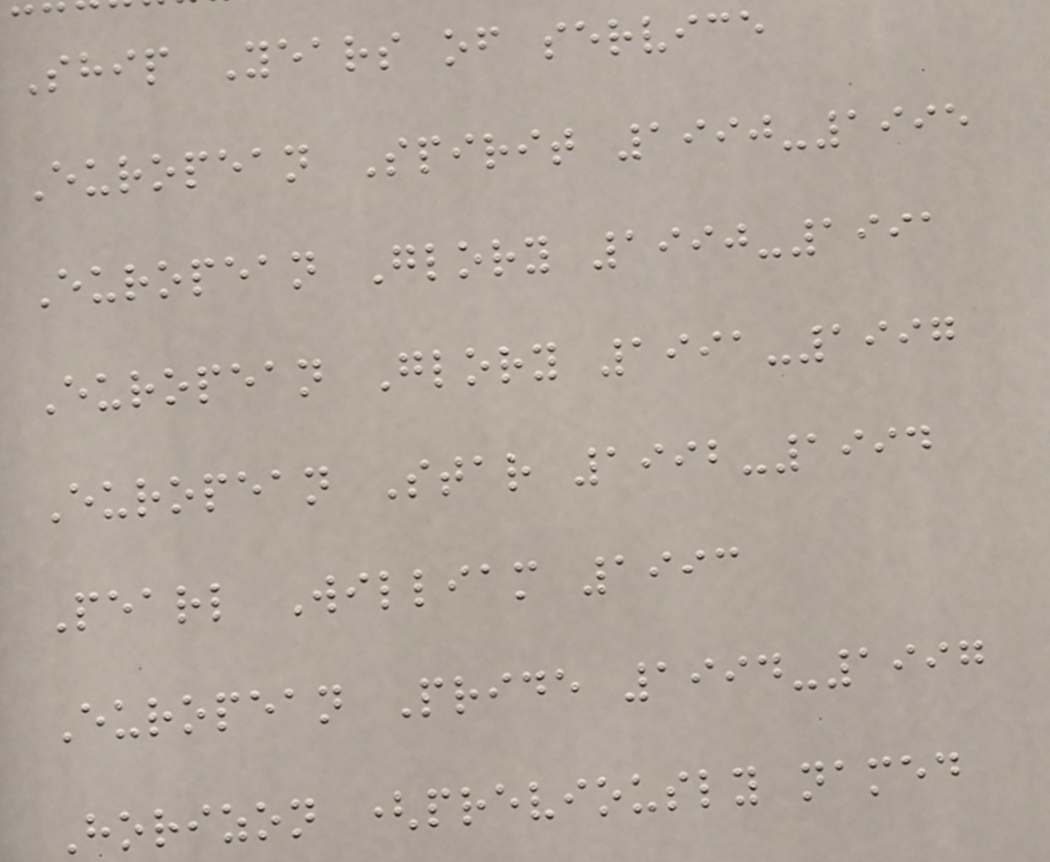Ship Years of service
European Spirit 1990-1995
European Glory 1990-1991
European Glory 1991-1997
European Star 1992-1994
Pearl William 1993
European Pride 1994-1997
Horizon (previously named
